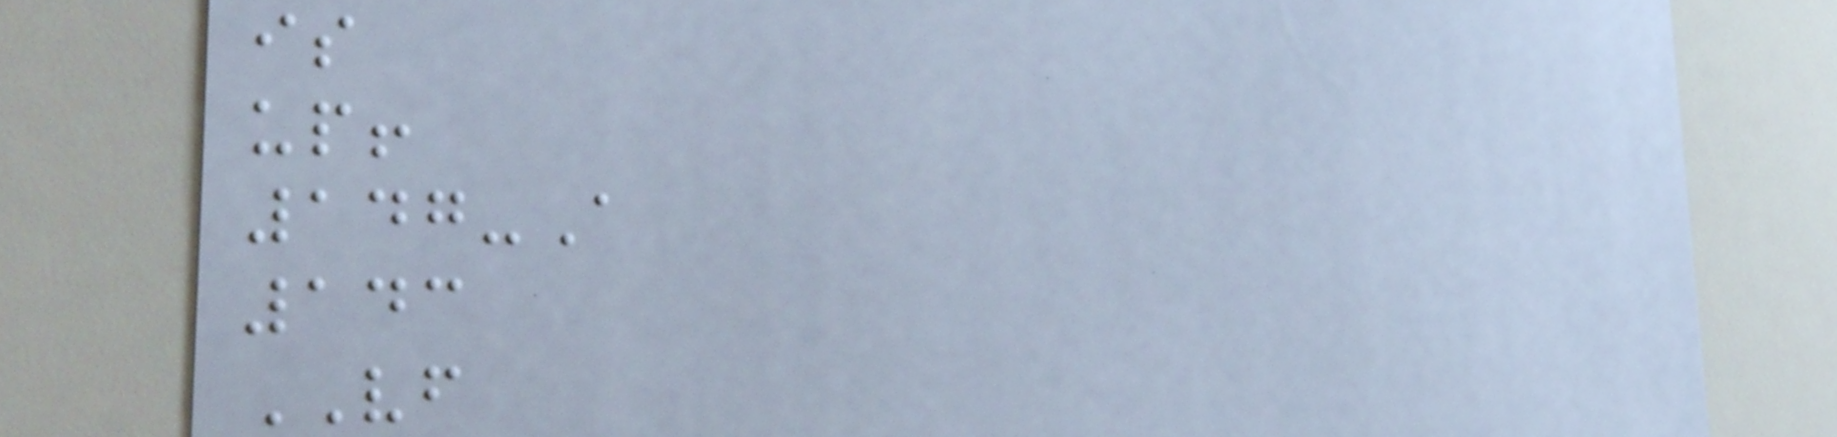is
up!
147-A
143
VF
